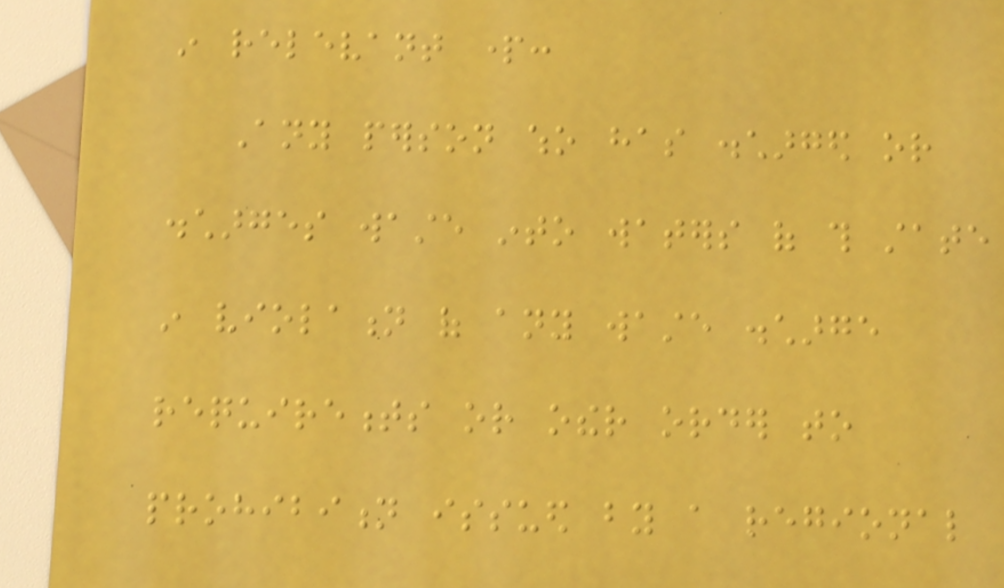in relevant part:
Any person who has discharged or
discharges waste into waters of this state
in violation of any waste discharge
requirements or other order to
prohibition issued by a regional
